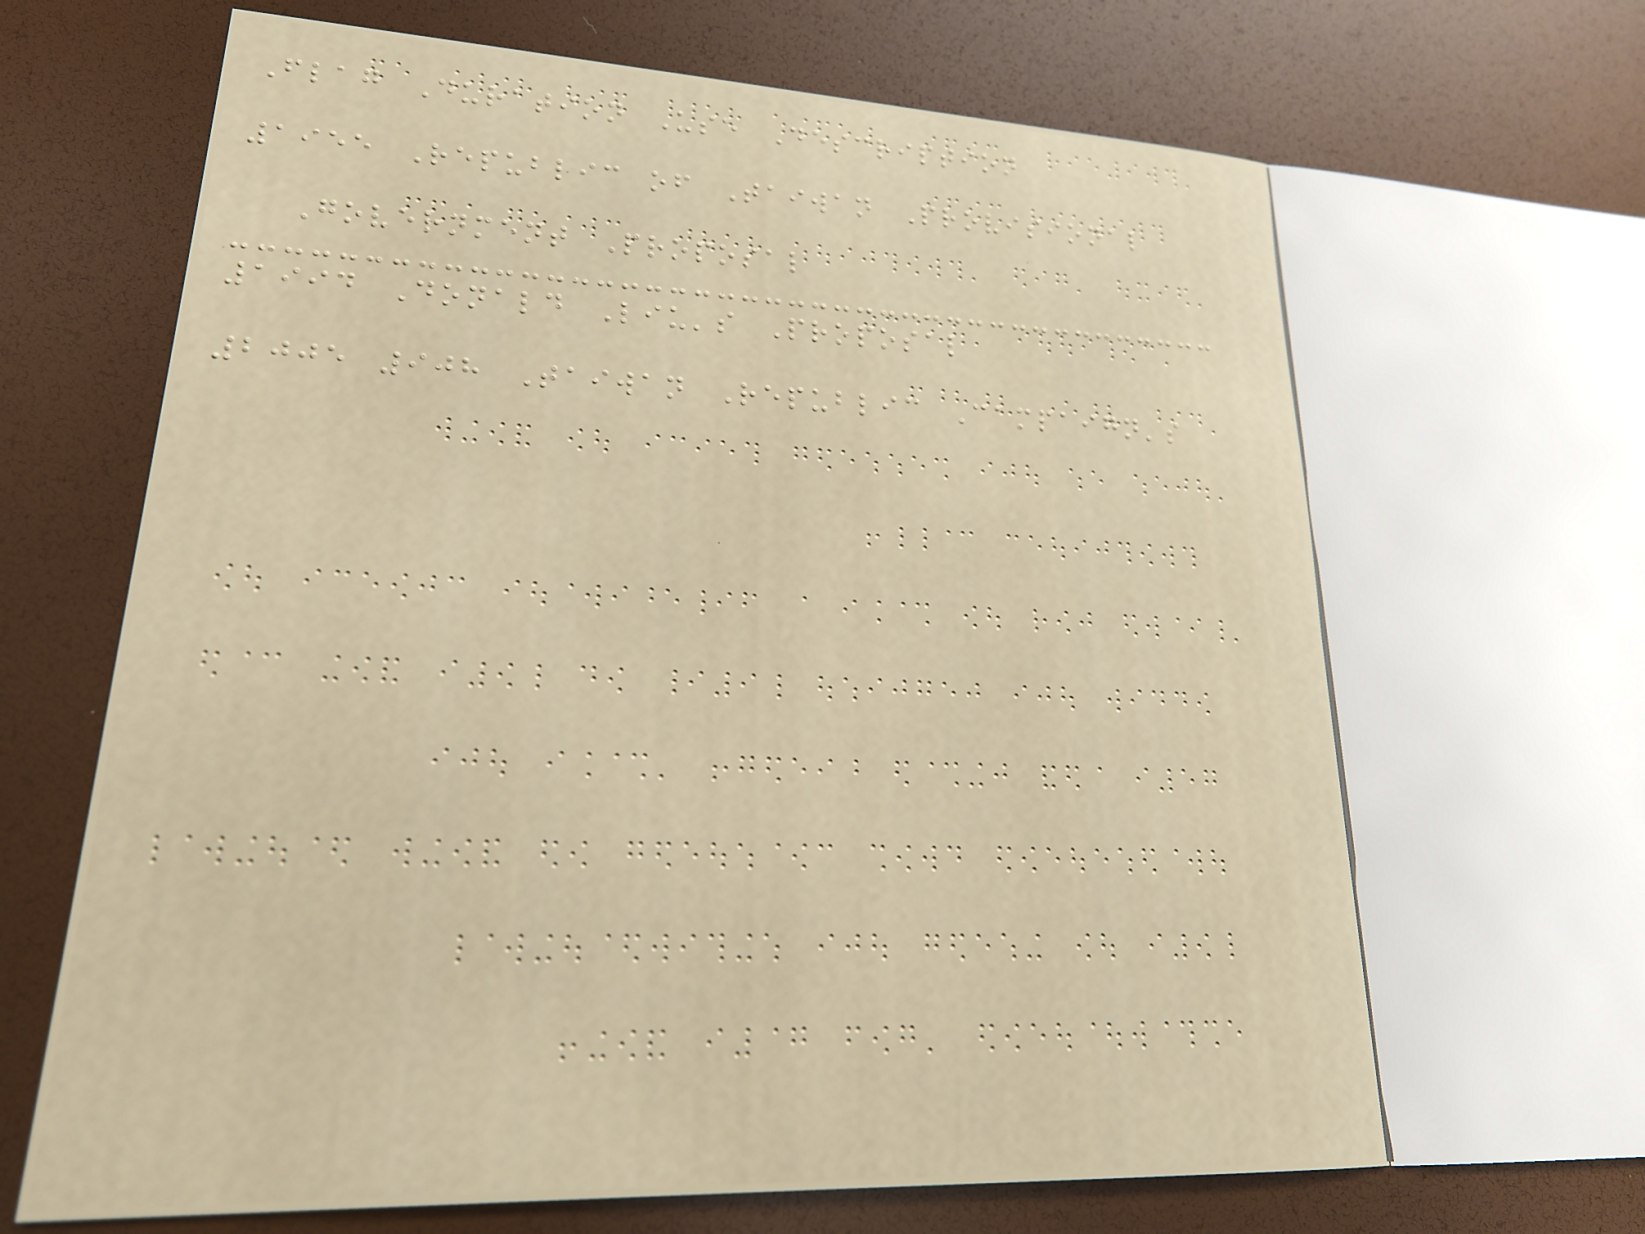Flag Duration Use Description
1955 Republic of Taiwan Provisional
Government Proposal
1994 Donald Liu's Proposal
2005 908 Taiwan Republic Campaign's
